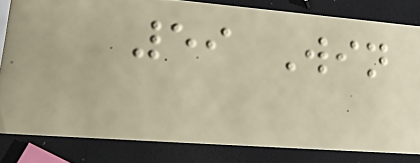59 Win
